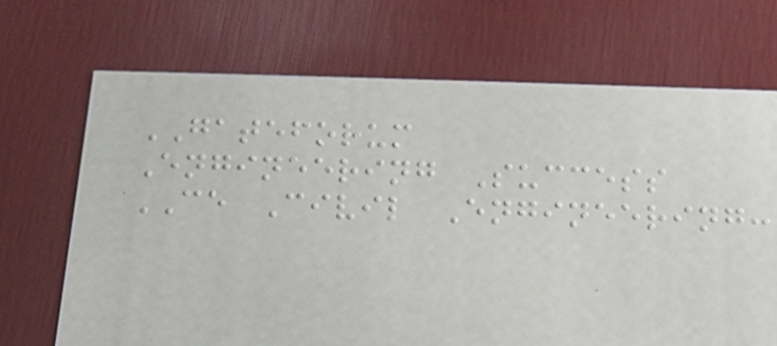GATEFORUM
Engineering Success
CE Civil Engineering:
